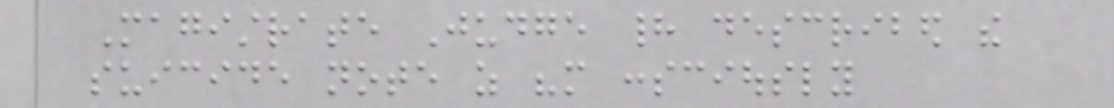Magistrate Judge had described the
suicide note as "more consciously
